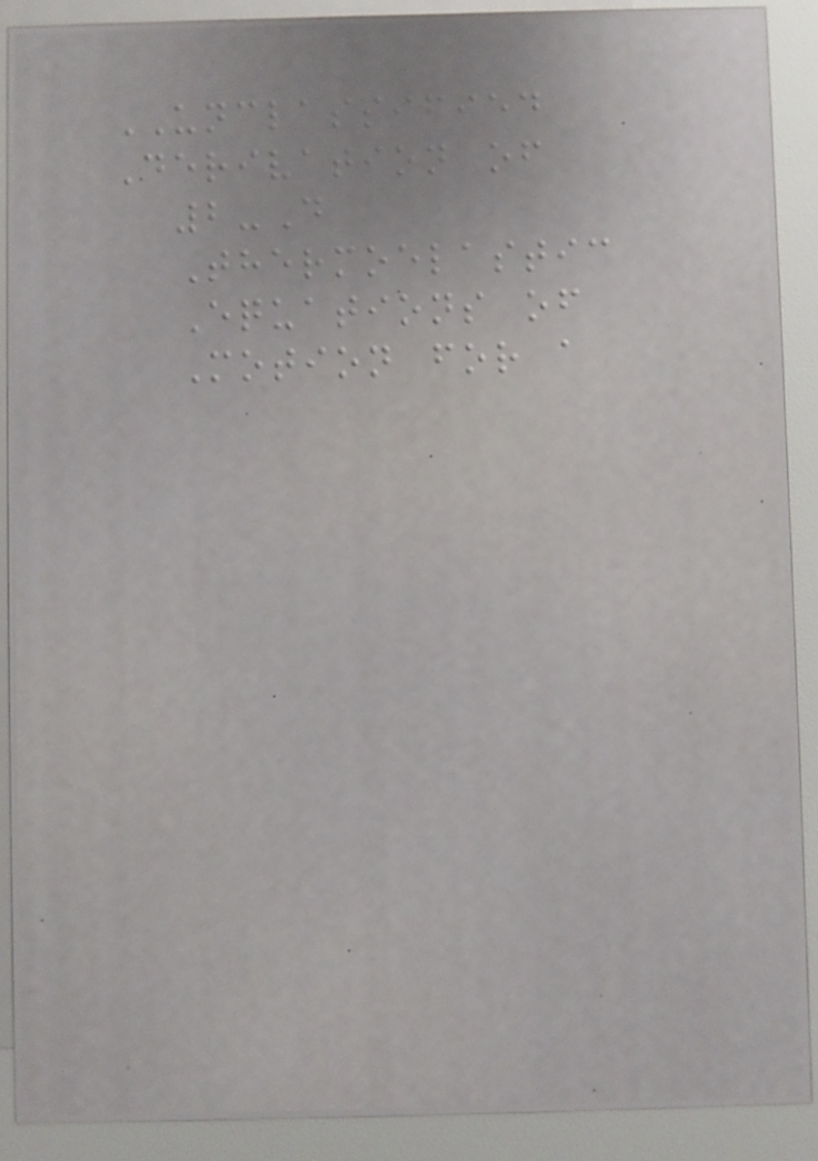UNCLASSIFIED
Derivation of
2-D
Thermoelastic
Equations of
Motion for a
